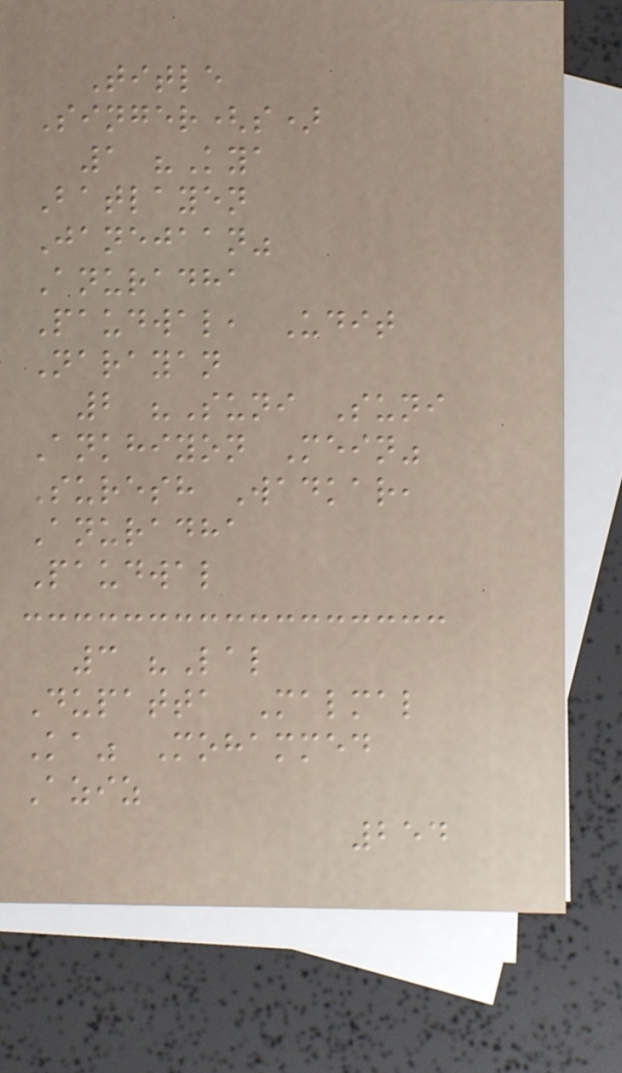Title
Singer(s)
1 "Kya
Batlayen
Janejaan"
Anuradha
Paudwal, Udit
Narayan
2 "Suni Suni
Ankhiyon Mein"
Suresh Wadkar,
Anuradha
Paudwal
3 "Lal
Dupatta Malmal
Ka" Mohammed
Aziz
254
